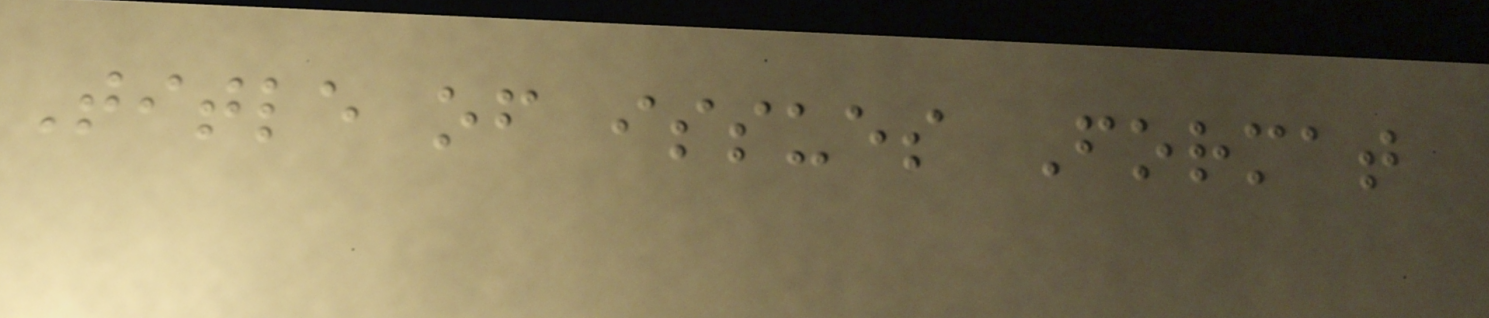Title of issues Format
